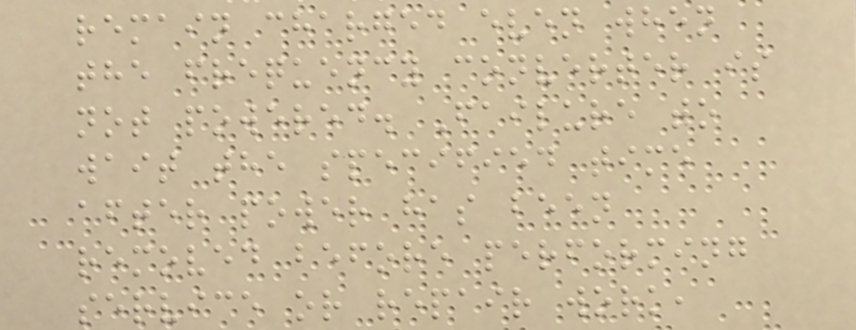remain charged even when
the frequency converter is
not powered. Failure to
wait the specified time
after power has been
removed before performing
service or repair work,
